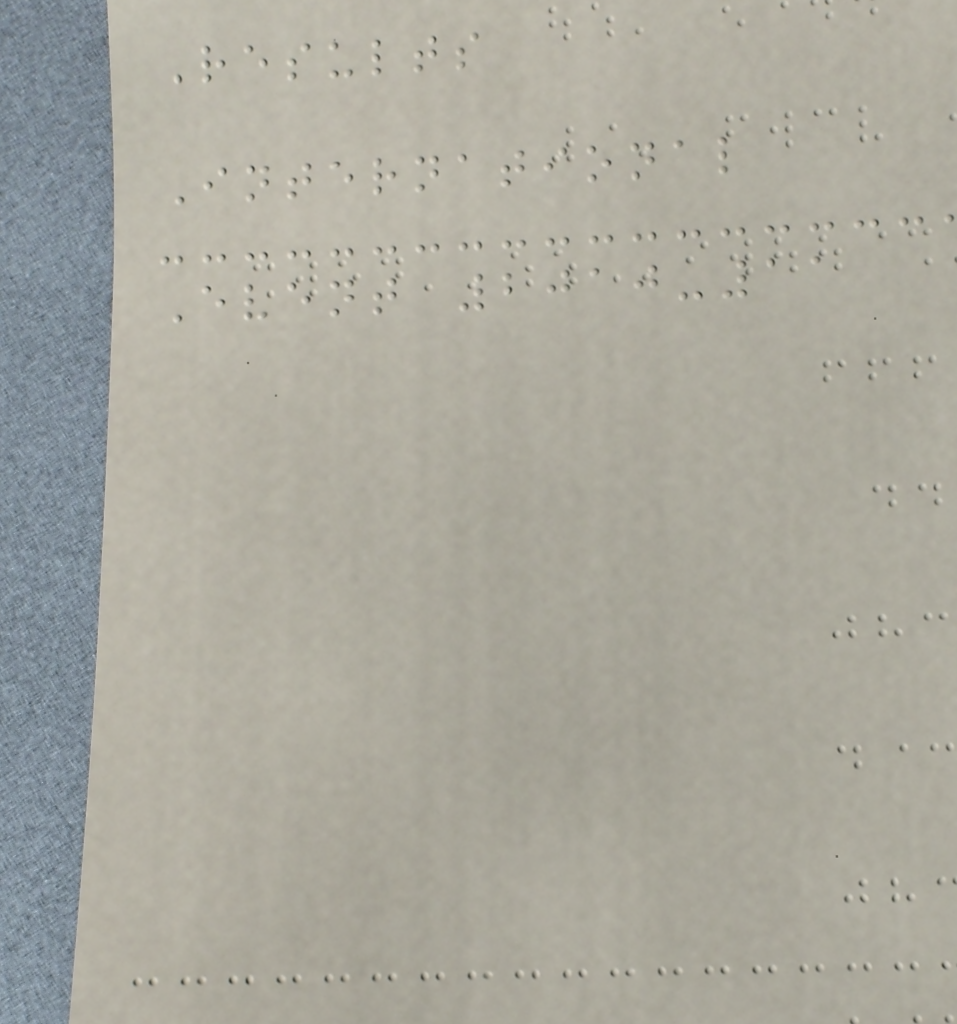Results
International
Event 2010-11
